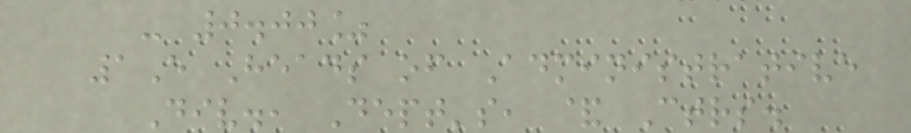- 0.00%
1E Heads of Administrative
Div., Dept's, & Ctrs.
